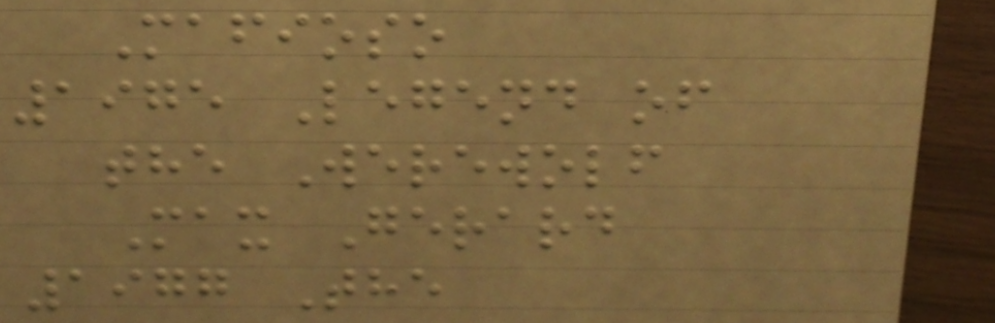Mafioso
1975 Legend of
the Werewolf
Max Gerard
1977 The
